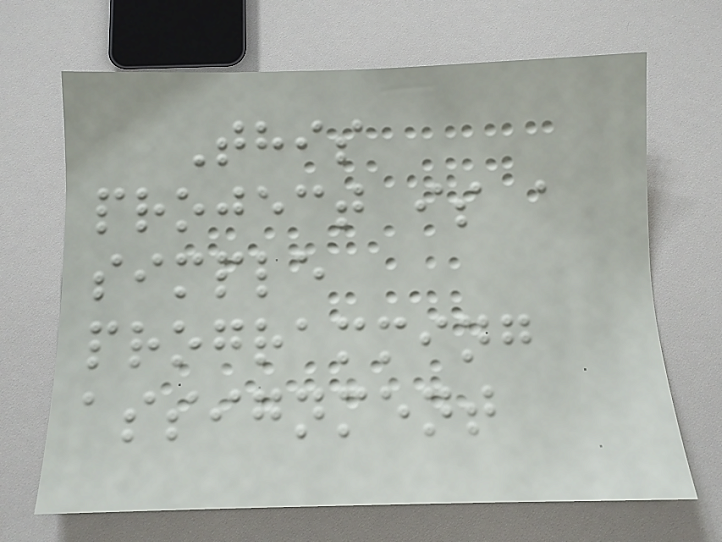This
project is a
simple
programming
assignment
